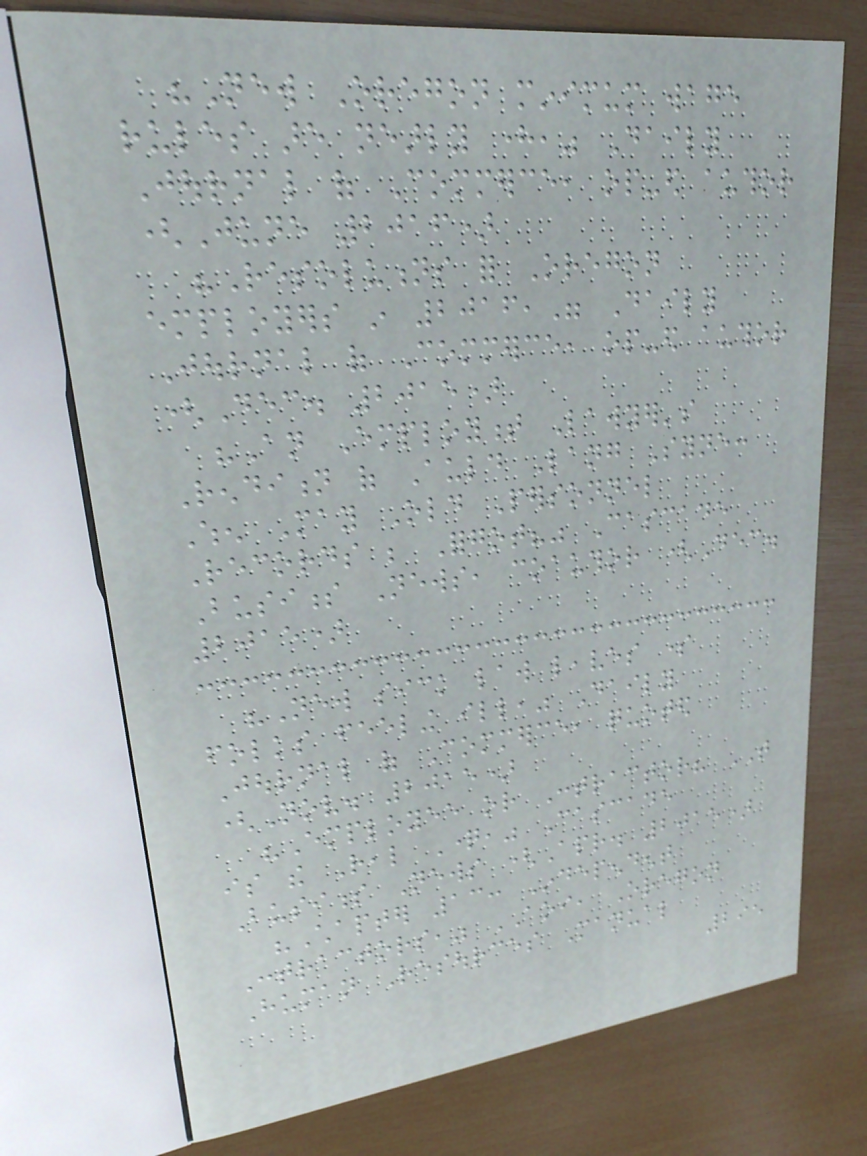"New Oregon minimum wage
rules are nearly here," Daily
Journal of Commerce, op-ed author
(June 2016)
"Resolutions for Oregon
employers in 2016," Daily
Journal of Commerce, op-ed author
(Dec. 2015)
"An Employment Lawyer's
Rendition of Auld Lang Syne:
When May Old Personnel
Records be Forgot?" Cascade
Business News, coauthor (Dec.
2015)
"New sick law leaves some
folks feeling ill," Daily
Journal of Commerce, quoted
(Nov. 2015)
"Employee or Contractor? THAT
is the Real Question," Cascade
Business News (Apr. 2015)
"Chapter 13: Independent
Contractors," AOI, Oregon
Human Resources Manual
295
